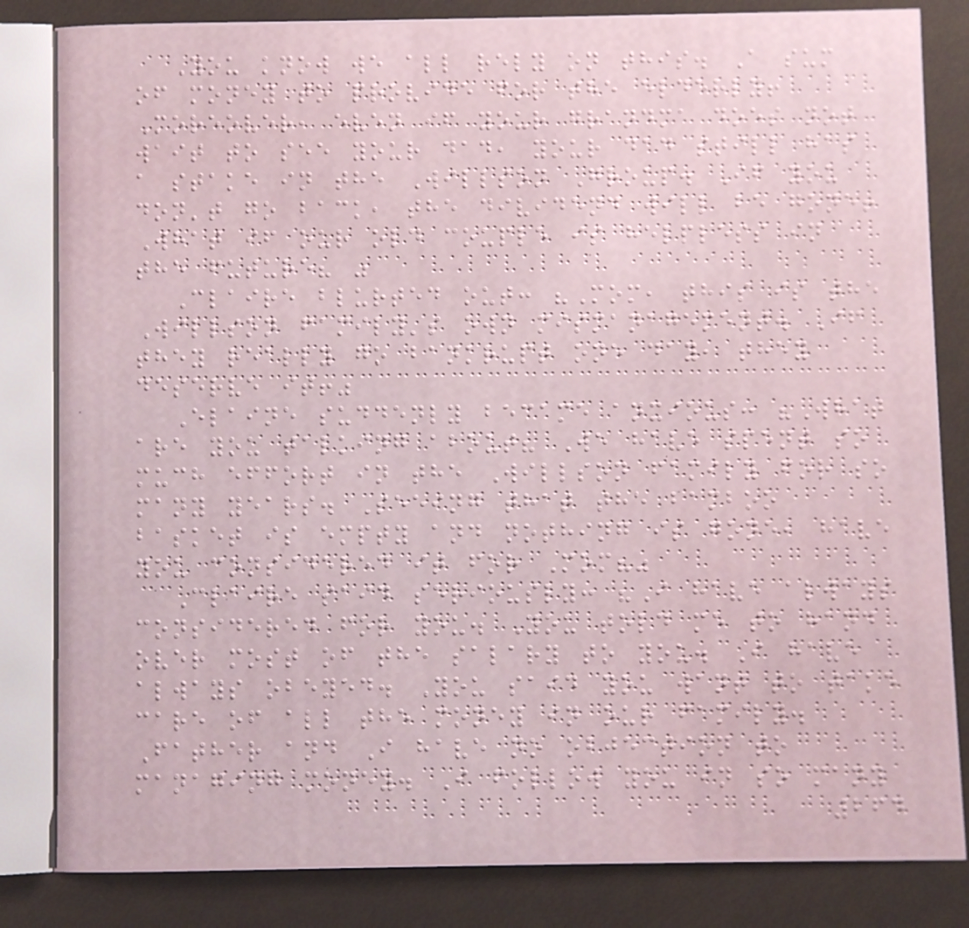You know we all rely on this. A sum
of money to provide for the elderly!
Moreover, even if your grandma does not
wait to see your dad, your dad still has
a stake in the Willson Group. If you
don't go back, the dividend will be gone!
What if our old couple is helpless in
the future? "
Claire blurted out: "Mom, this is the
Willson family's own mismanagement. If
they really go bankrupt one day, they
deserve it!"
Elaine suddenly became anxious: "What
are you talking about? We have spent so
much effort in the Willson family for so
many years. Seeing that the bamboo
basket is empty and nothing is gone, have
you considered it for Mom?"
Claire said seriously: "I have always
considered for you. You told me to hand
over most of the salary to you. I have
always obeyed. You said you want to take
care of all the money in our family.
Father and I have no objection to
managing money. I follow you in so many
264
